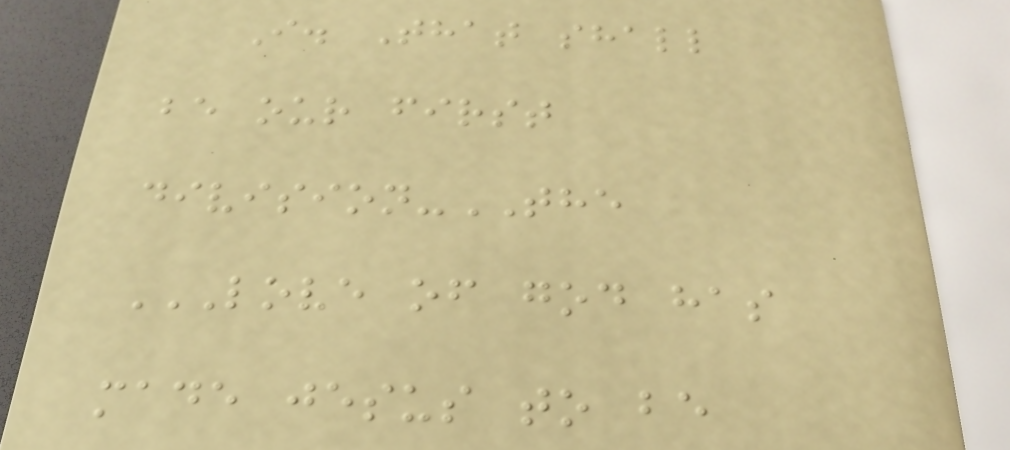I. That shall
be our first
division-THE
LOVE OF GOD HAS
MADE JESUS TO BE
